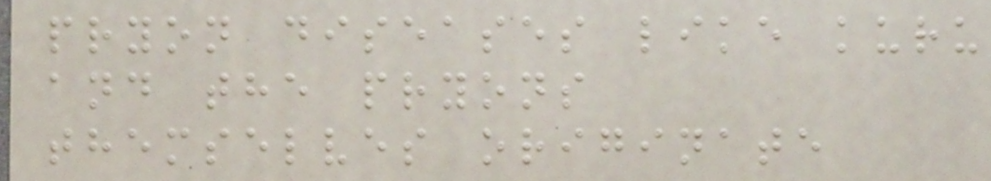pryon diseases like kuru
and the pryons
themselves originate
